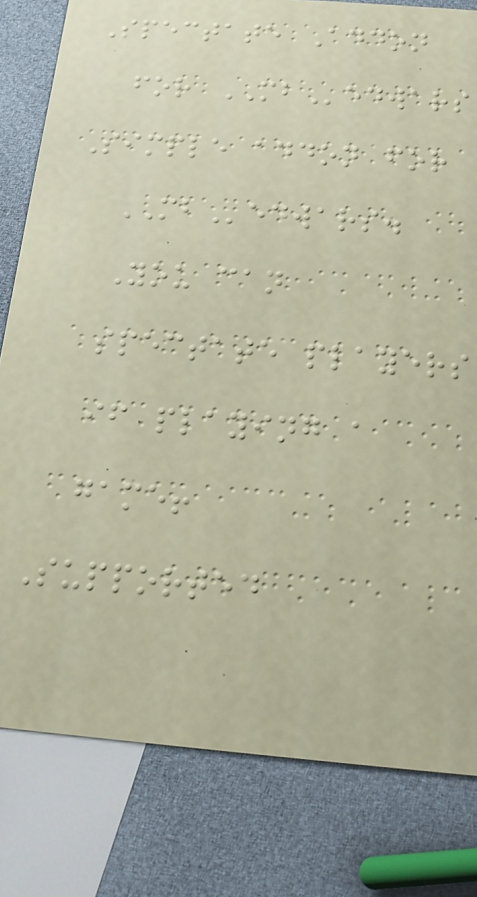Spectate Addon
for MBedwars
Simple addon for
MBedwars.
You can
spectate players
if playing a
game!
Supported
